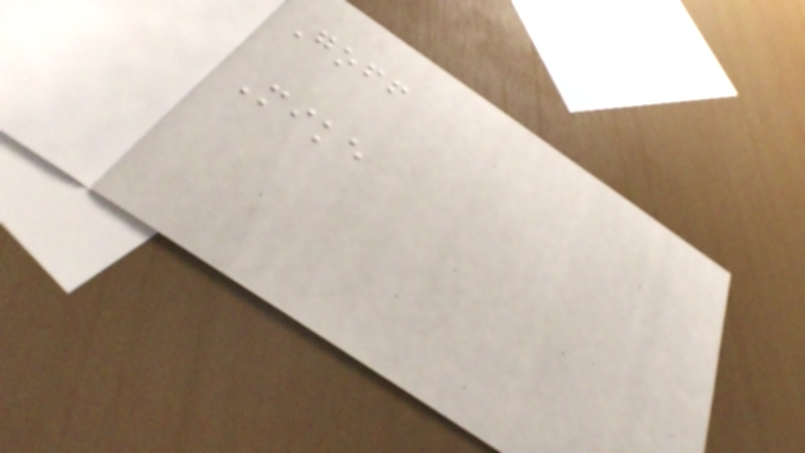Goff
Mike
